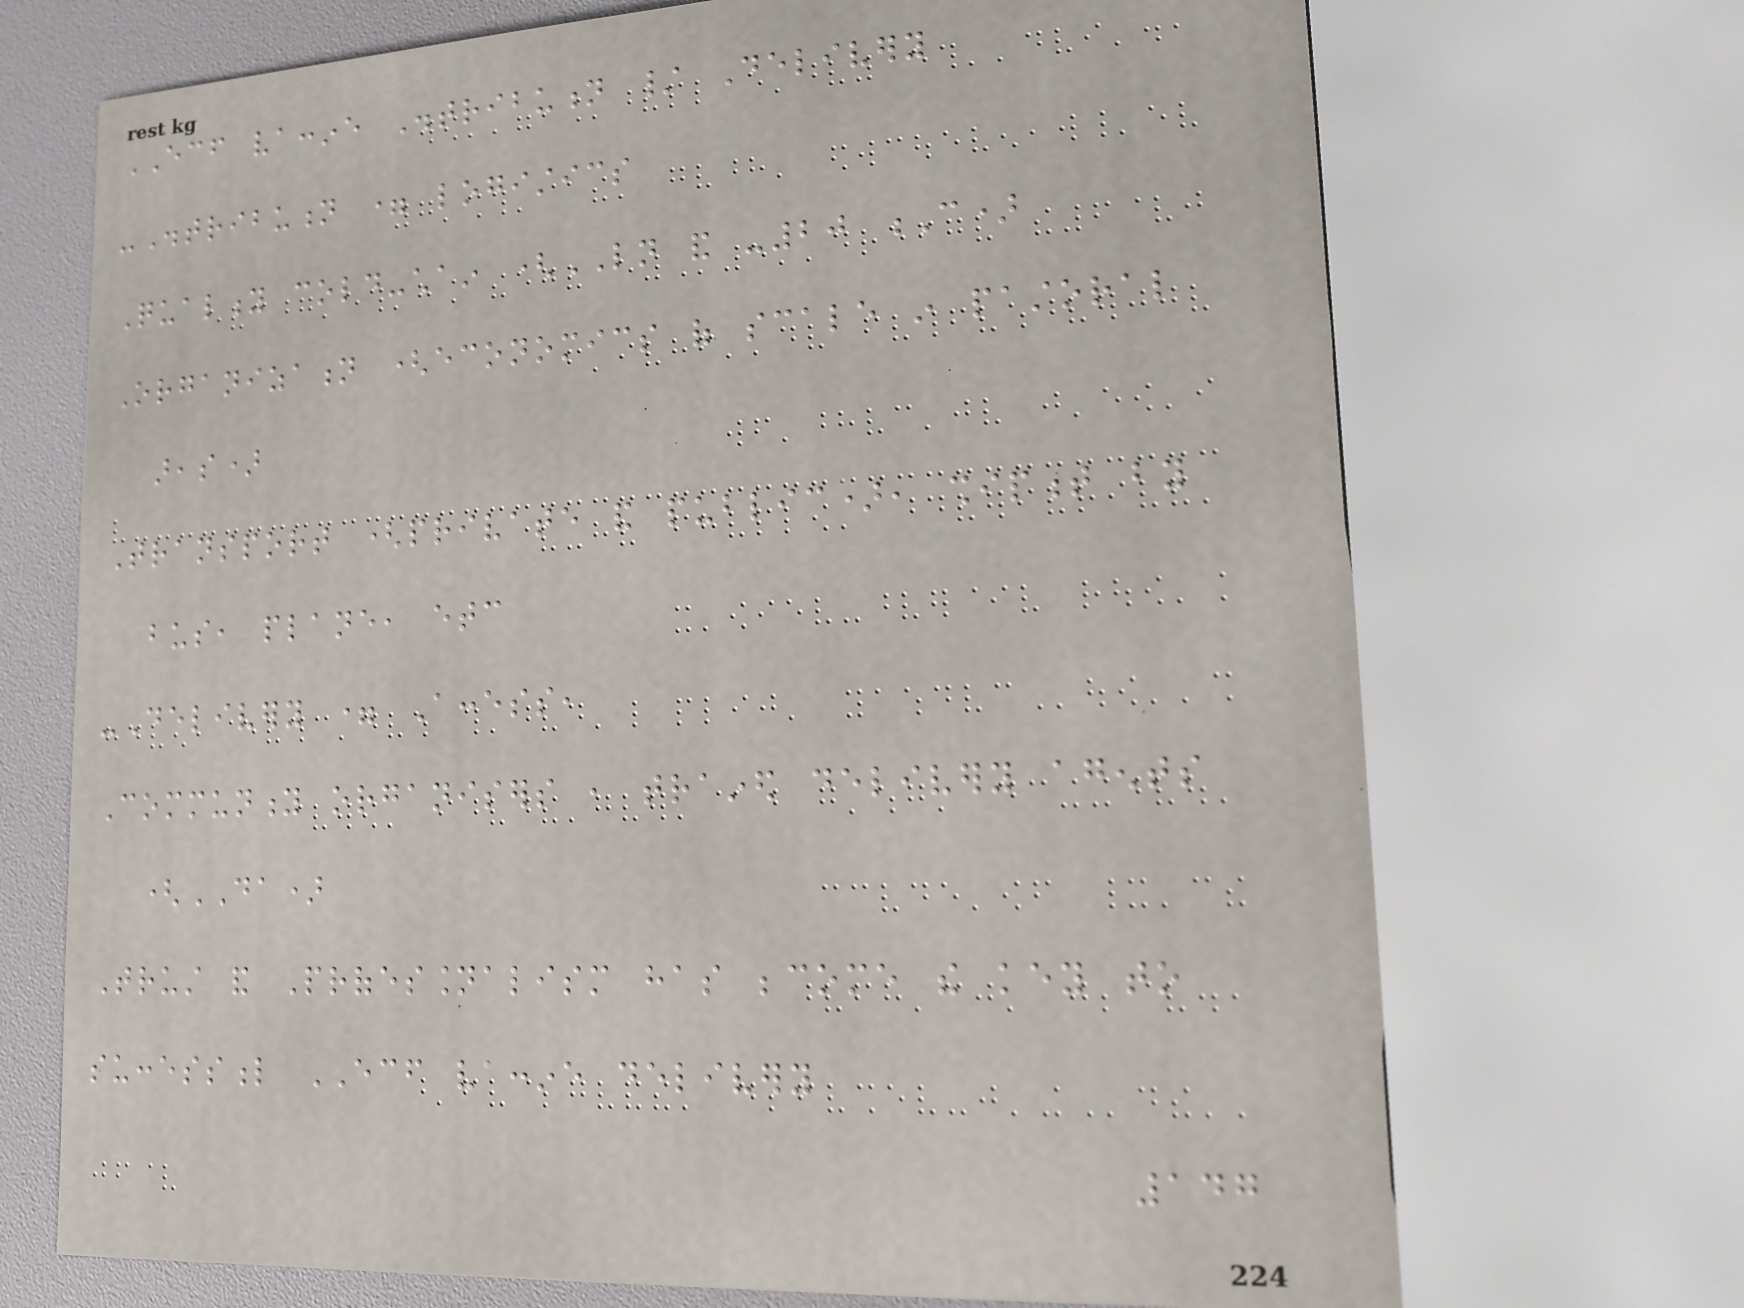ECF vaccine Distribution / Delivery
-Distribution = logistics
Quality cold-chain (LN and -20 C)
Organization (economics of scale in pastoral
areas)
Transport (private and public), shipment by
bus, plane, etc
-Delivery = Access,
Community organisers , trained delivery agents
(DA)
Trust and Professionalism has become the key to
successful ECF vaccine delivery
147
